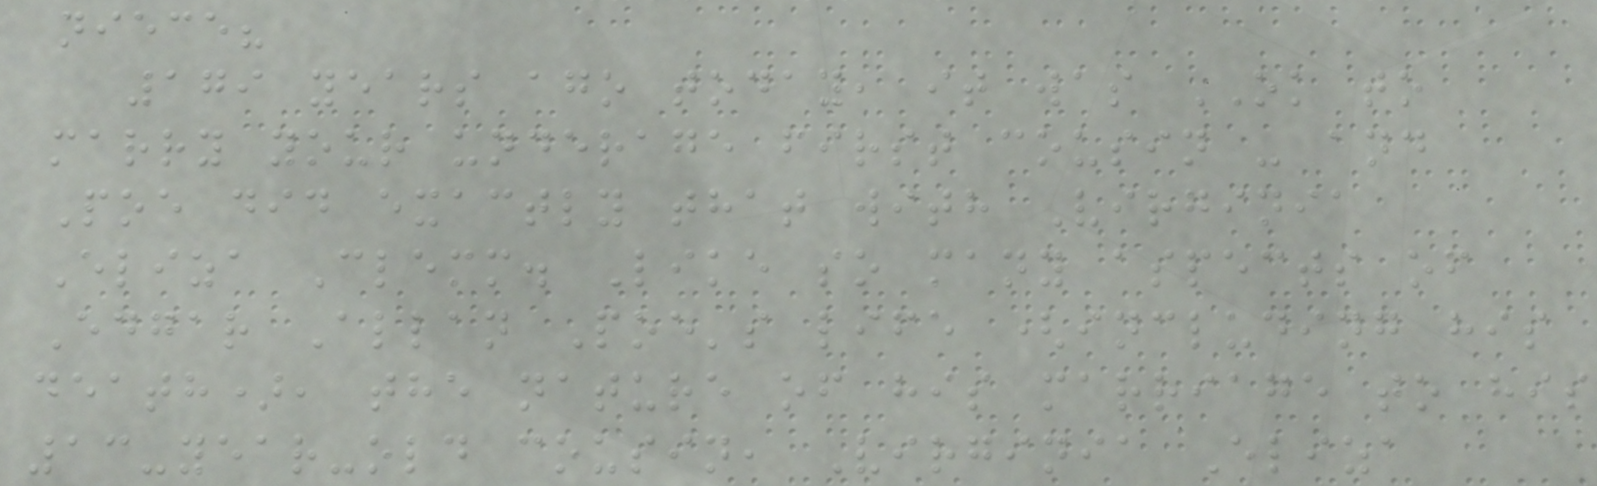niece?
179 years ago today, it was OK to
marry your underage first cousin - and
Poe did exactly that with Virginia
Eliza Clemm. Like so many aspects of
Edgar Allan Poe's life (including his
death), the nature of his marriage to his
13-year-old cousin, Virginia Eliza
